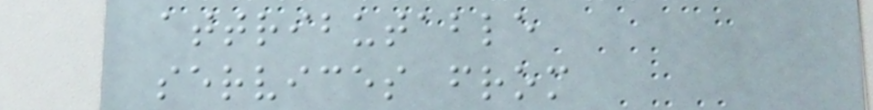attributable
services from
